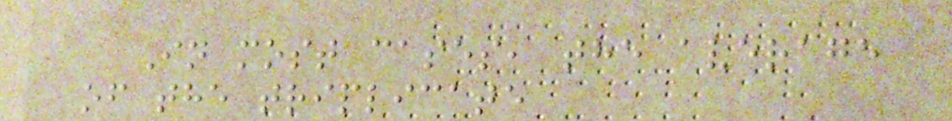In most cases, the average
of the triplicate
